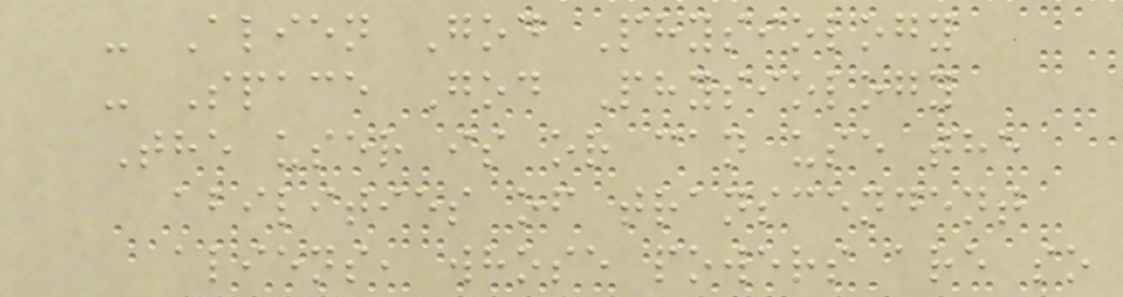- Alien God Physiology
- Space God Physiology
The user is or can use the
abilities of transcendent
aliens, whose powers are so
